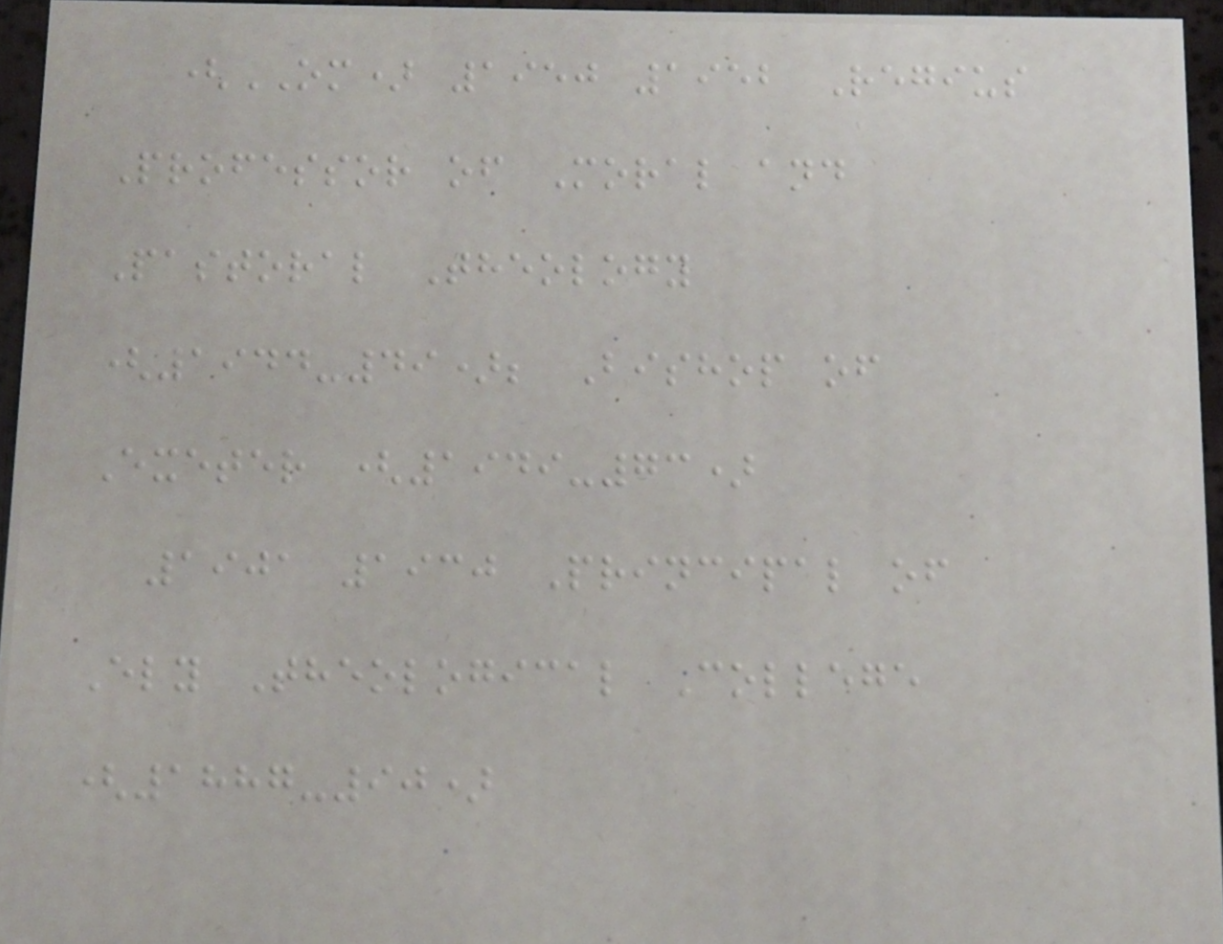(OM) 1950 1952 Regius
Professor of Moral and
Pastoral Theology
(1944-49); Bishop of
Exeter (1949-73)
1901 1930 Principal of
Ely Theological College
(1887-90)
